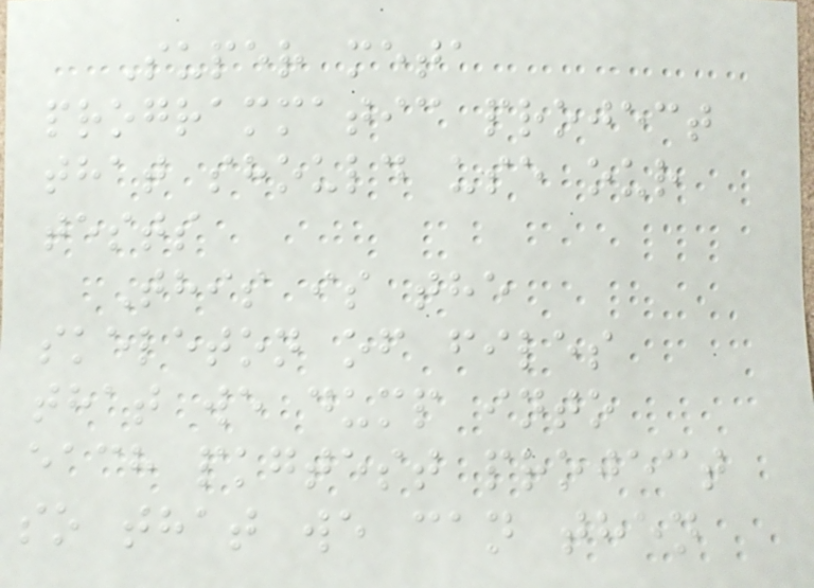Super meta
programmatic project
that should use our
tests
This is the
skeleton of files
that we dump into
each pkgtest project
so that we can then
